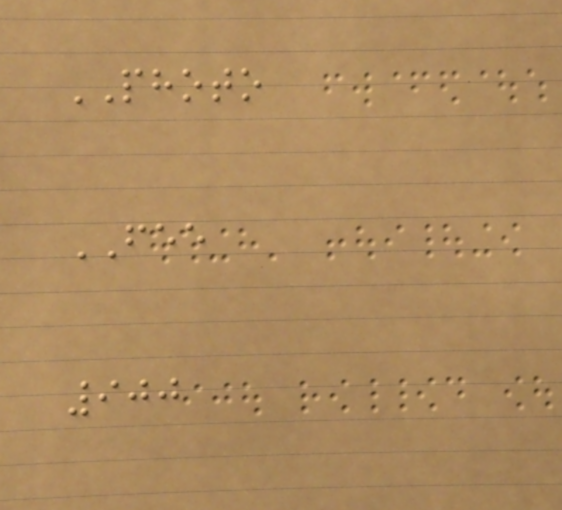PHOTO
FEE
900
